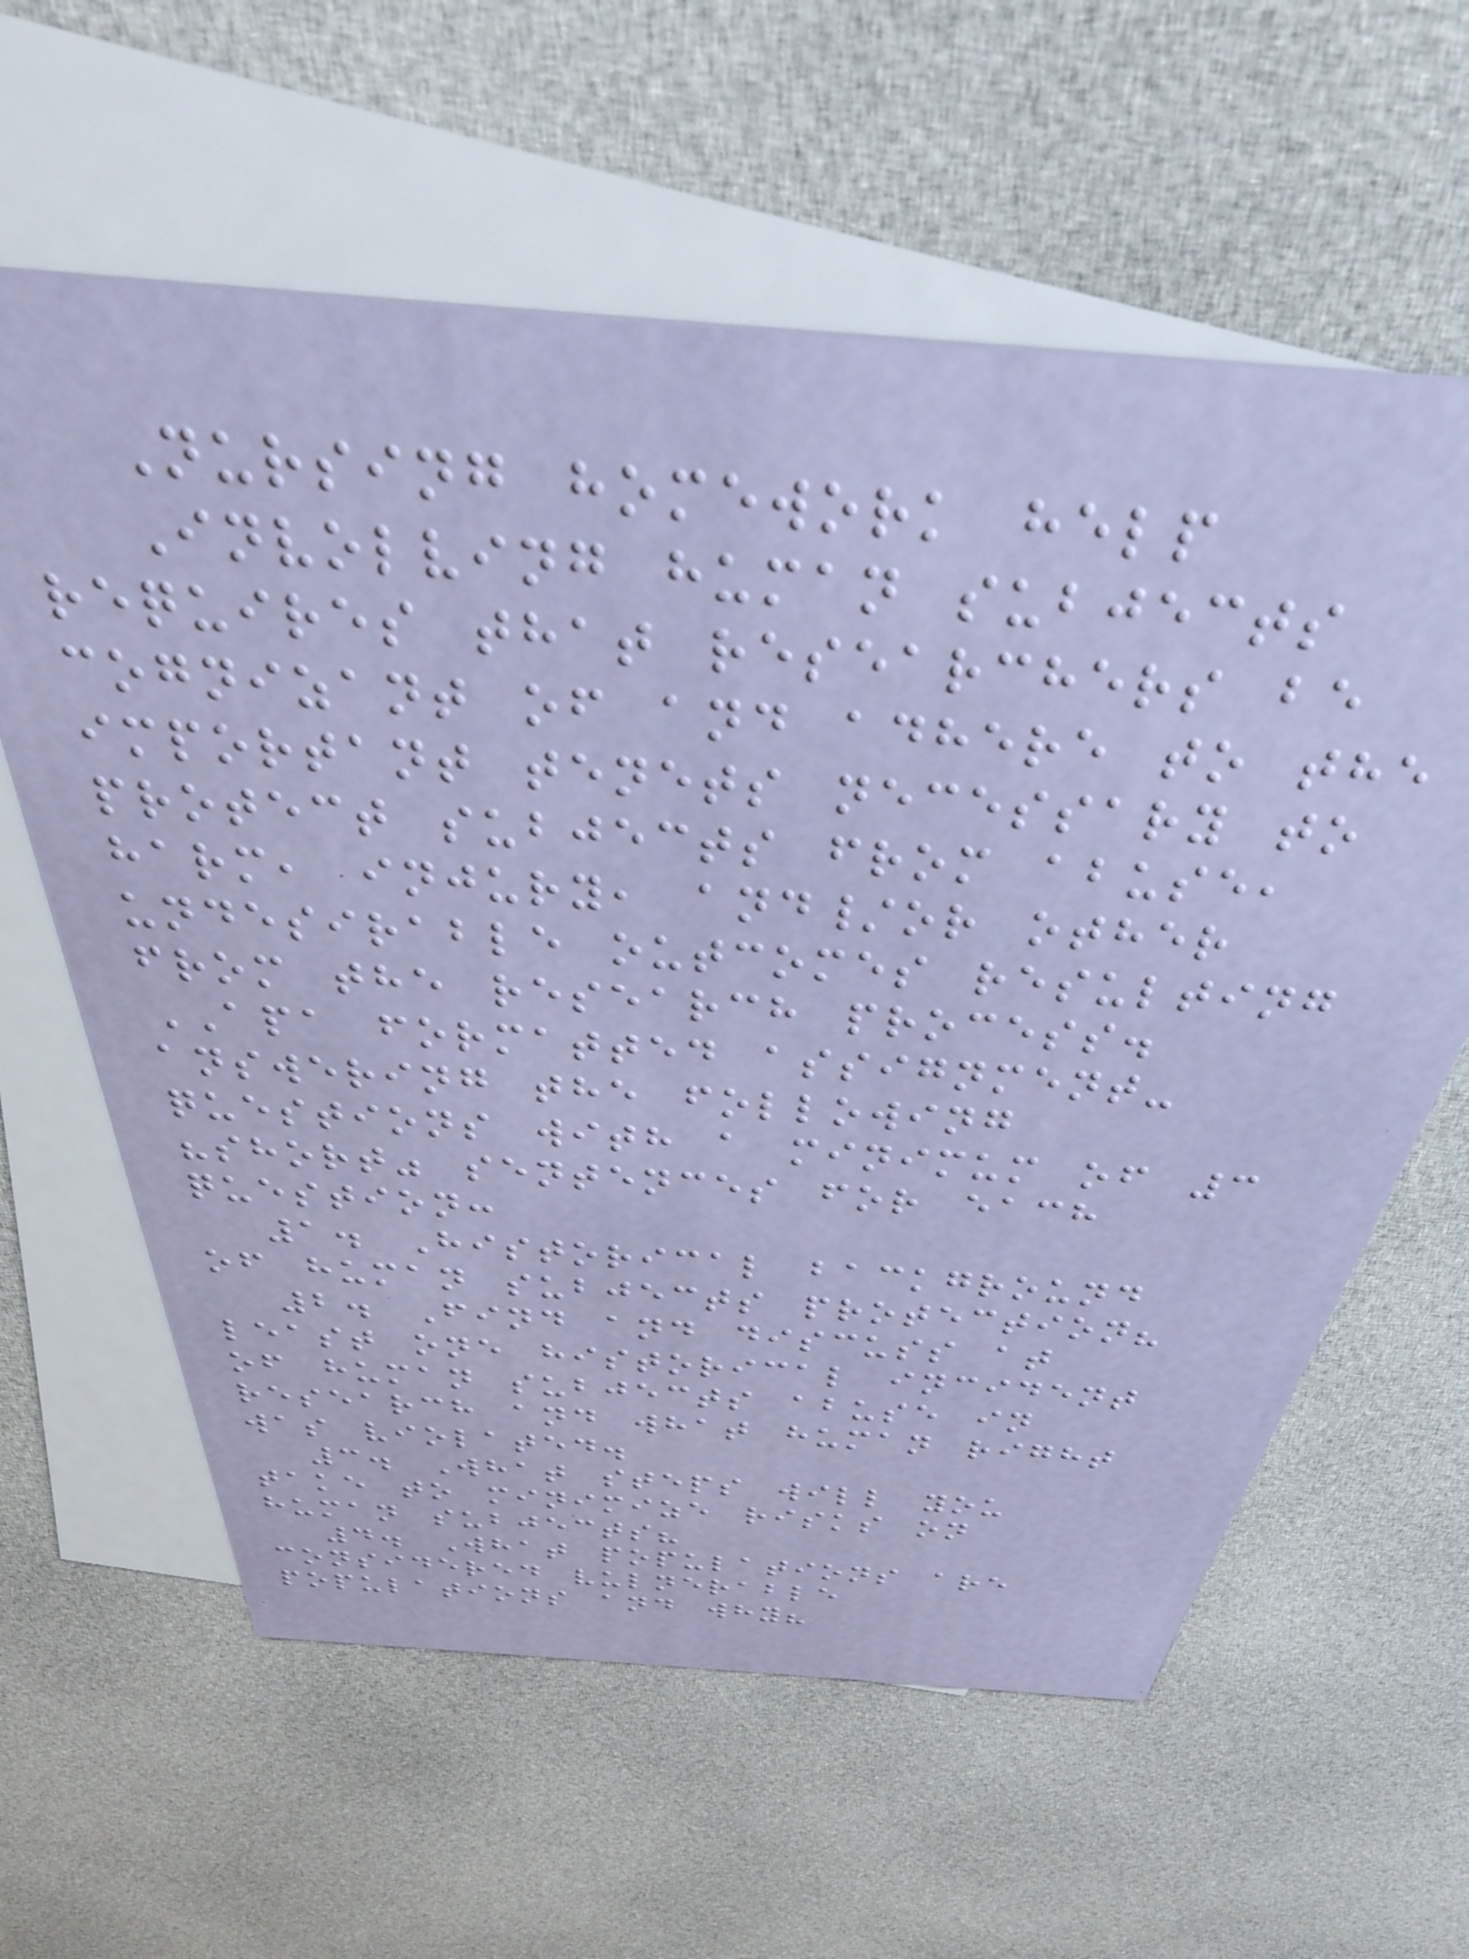Nursing homework help
Involving human subjects
requires that researchers be
cognizant of and adhere to the
important tenets necessary to
protect subjects from abuse,
harm, injury, and/or other
undesirable outcomes resulting
from the research process.
APA formatted assignment-
answering the following
questions with a minimum of 3
"short" sentences for each
question:
1. Historical background
of human subjects protection?
2. Find and discuss at
least one historical incident
of human subjects abuse in
research and what human right
was violated.
3. What steps will you
take to minimize risks on
human subjects?
4. What populations are
considered vulnerable
populations and why?
